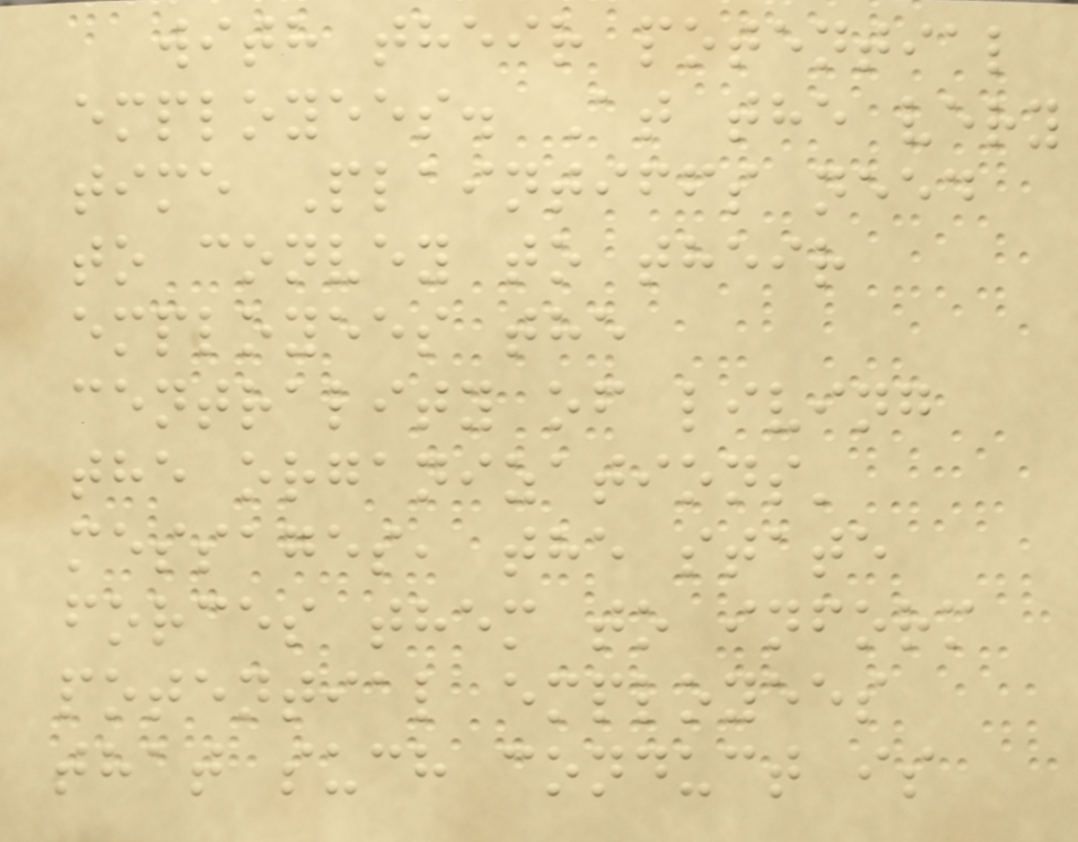with their potential
employees. At the very
time Plaintiffs need
to convey to their
employees the
centrality of living
the organizations'
messages, the state
forces them to inform
potential employees
that such conduct is
